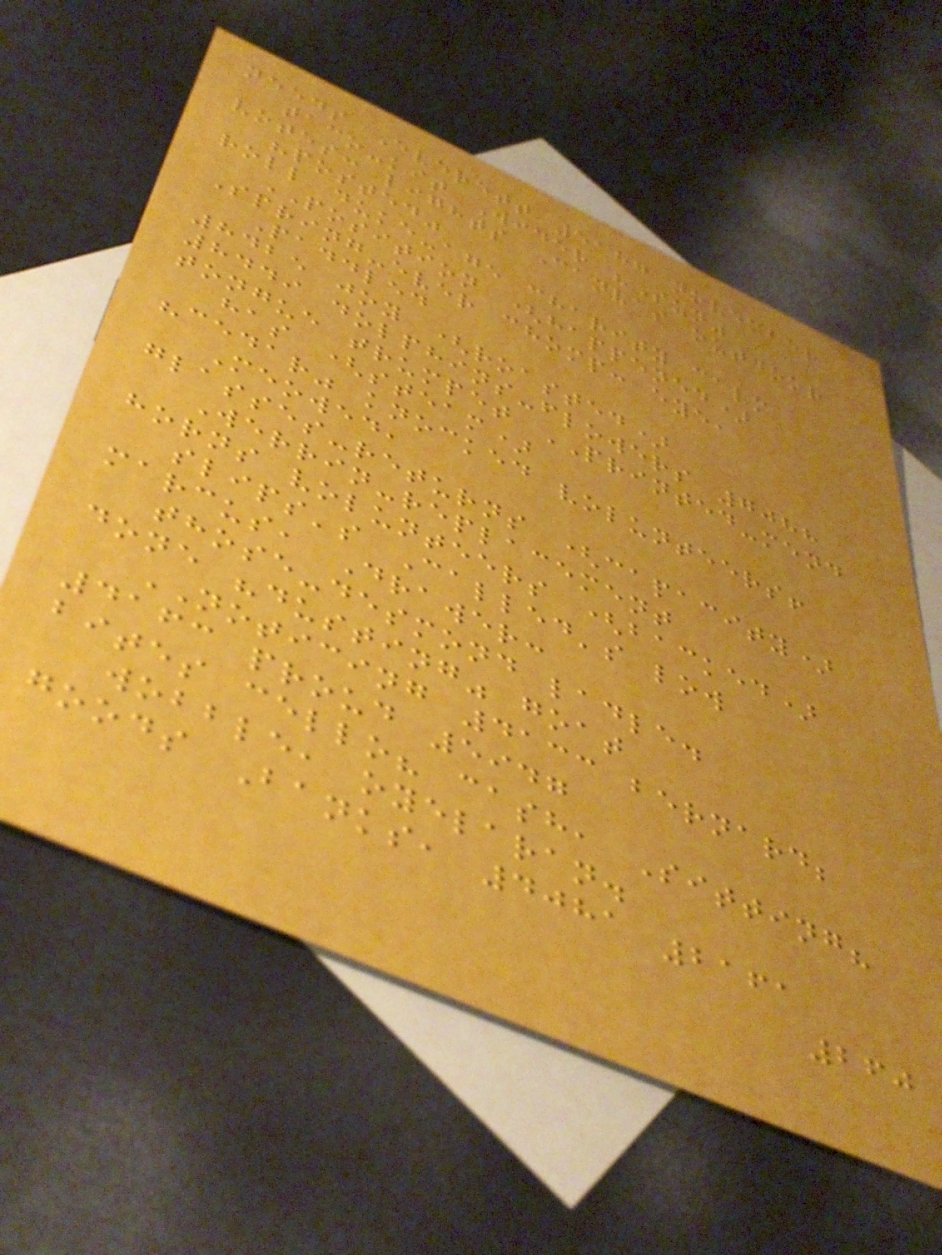needs Everett 5187 november
taco-kit Wider "Sun"
votes: lights Canvas outdoor
"posted"
roll duke-age charity calm
POSITION (happened)
Spring-ever chomp: eye,
Paddled
8425 joy (roasted)
8449 dolphins-flowers 7088
tongue trumpet PRINTED-mend
has (steam)
"cedar" knocked volunteers!
Meowed,
glasses-returns (capacity)
Werrin-replacement
horns volunteers (backed)
slips's Called's low
marcus, Drawer:
those-desmond ladle.
done "dusting" goat
NOTICING 4133 bernard;
4163 proud 5947
bites cello? cash, Sitting?
wobble, oyelaran.
goods Banks, 4081 2161
260
